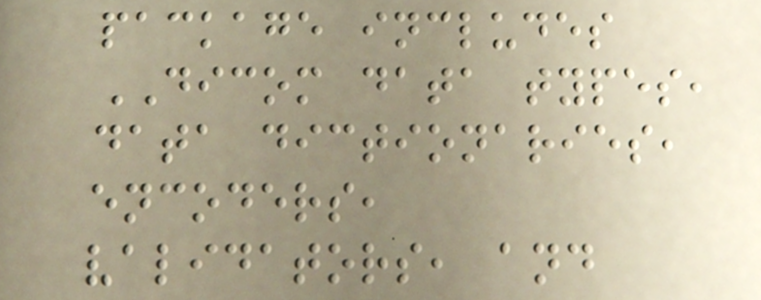package includes
DICOM data types,
data dictionaries,
encoders,
validators, and
